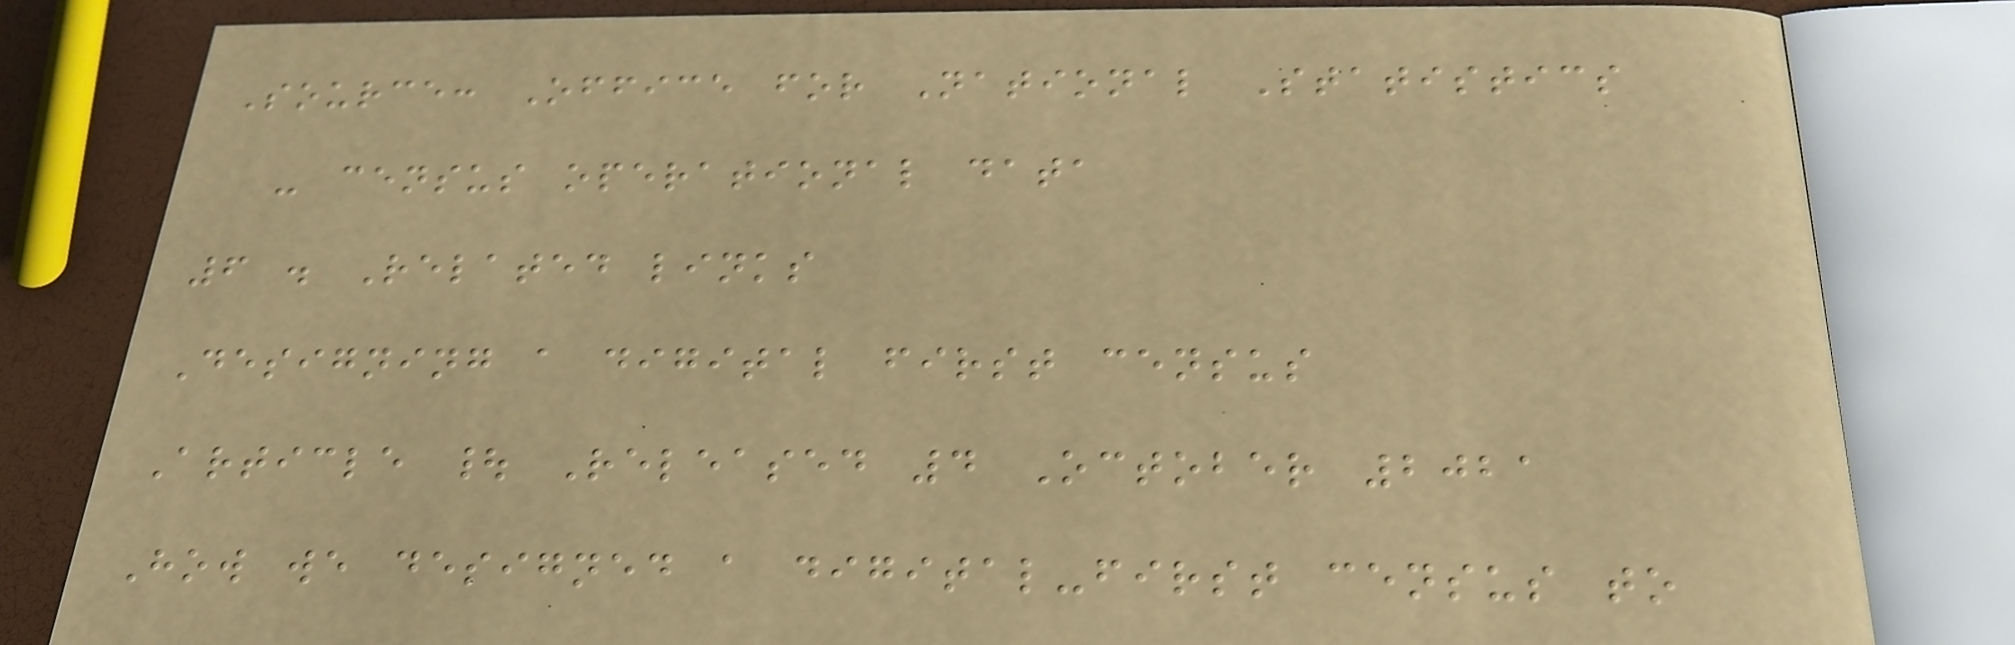Source: Office for National Statistics
- census operational data
6 . Related links
Designing a digital first census
Article | Released 4 October 2021
How we designed a digital-first census to
